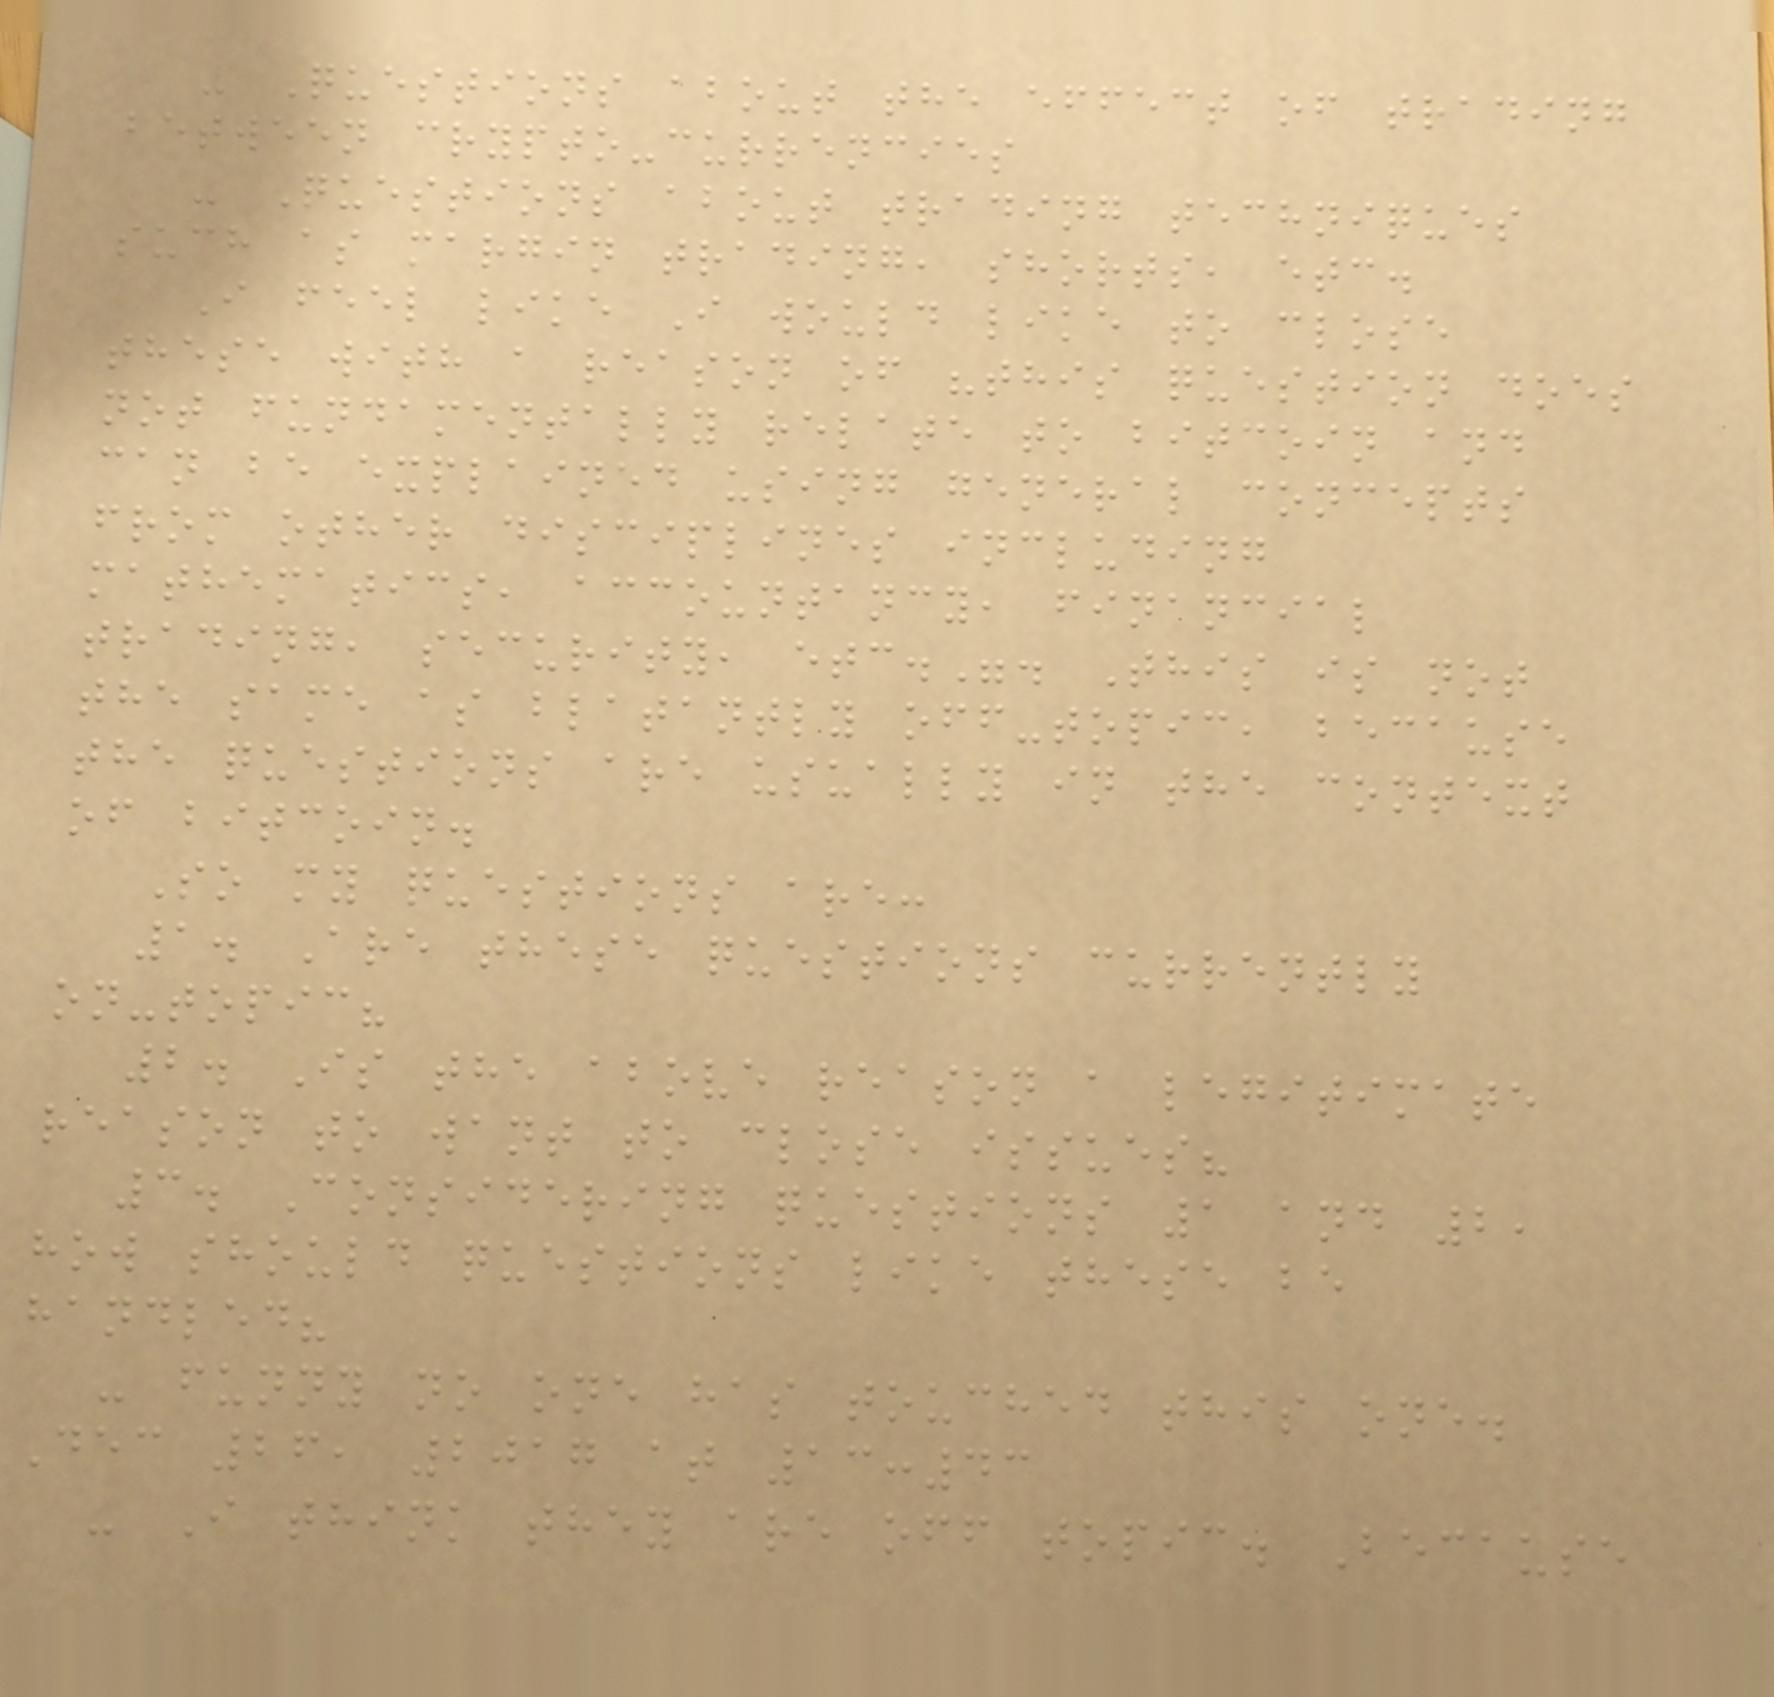- Questions about the effect of trading
between crypto-currencies
- Questions about trading techniques
such as margin trading, shorts, etc.
I feel like I would like to close
these with a reason of "this question does
not fundamentally relate to bitcoin and
can be explained using general concepts
from other disciplines including
mathematics, accountancy, financial
trading, security, etc.". This is not
the same as blatantly off-topic, because
the questions are usually in the context
of bitcoin.
So my questions are:
1. Are these questions currently
on-topic?
2. Is the above reason a legitimate
reason to want to close issues?
3. Considering questions 1 and 2,
how should questions like these be
handled?
- funny no one has touched this one.
Dec 26, 2017 at 13:43
- I think they are off topic. Because
